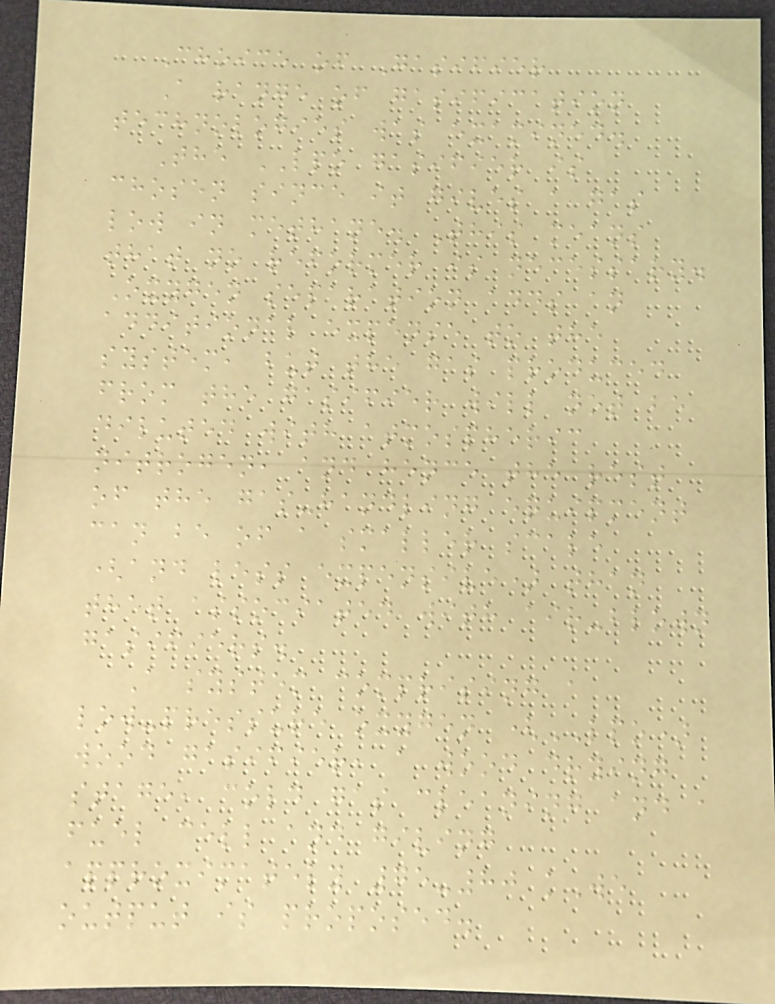Choice of Gasifier
A range of gasification
technologies was examined.
The LPO gasifier is
chosen since it gives a gas
low in methane. This means
that no reformer is necessary.
Oxygen separation adds an
additional expense to the
system, but the gas produced
from the gasifier will not be
diluted with atmospheric
nitrogen, and hence the rest
of the gas-handling equipment
can be of a smaller scale
(and less expensive) than
that associated with air-blown
gasifiers.
A system comprising a
low-pressure oxygen (LPO)
wood gasifier, a wood drying
stage, cold gas cleaning and a
fuel cell and giving
approximately 75-80 kWe
output is proposed.
